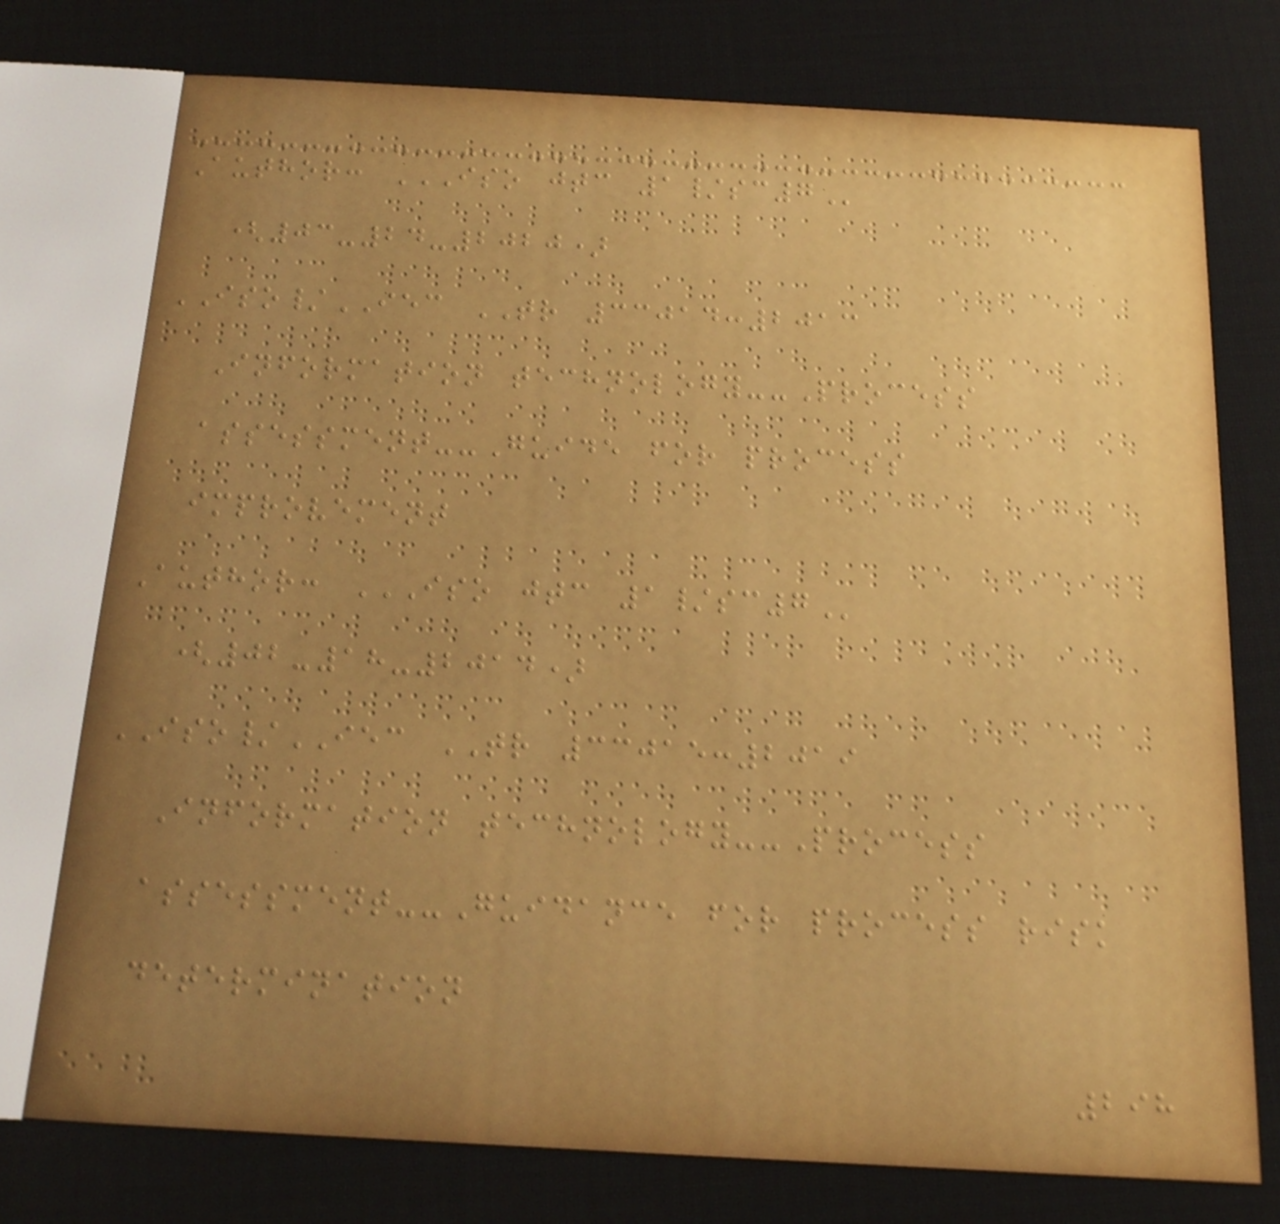Author: ISO JTC 1/SC7
(03-24-2020)
ISO/IEC TR 33014:2013
Information technology--Process
assessment--Guide for process
improvement
Author: ISO JTC 1/SC7
(02-18-2014)
ISO/IEC TR 33015:2019
Information technology--Process
assessment--Guidance for process risk
determination
298
